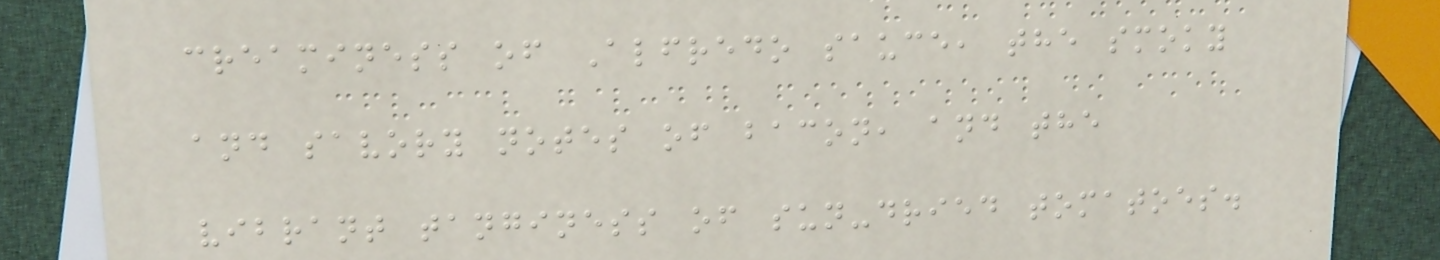creaminess of Alfredo sauce, the smoky
and savory notes of bacon, and the
vibrant tanginess of sun-dried tomatoes.
